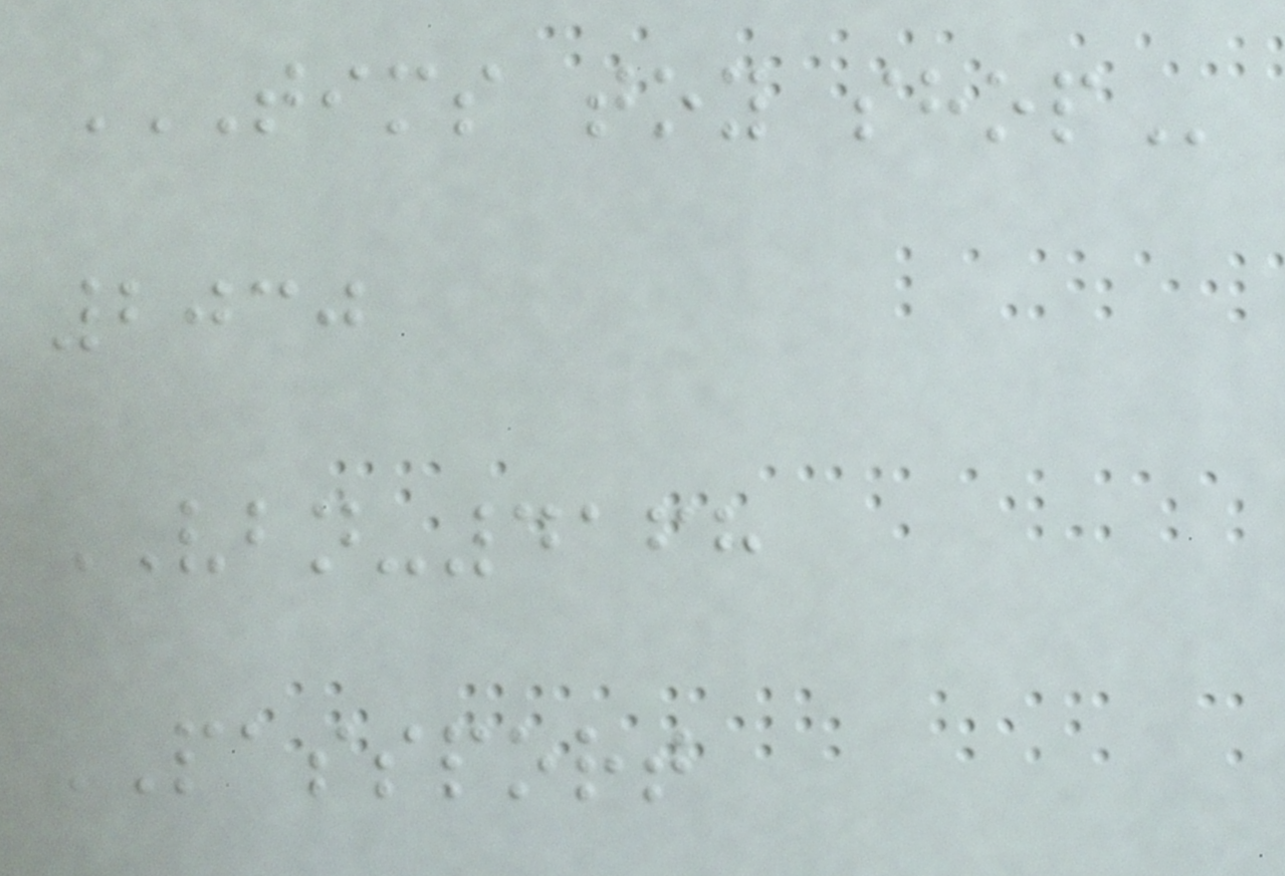TIMS TOY SHOP
2030
VBN-4168
PASSPORT
